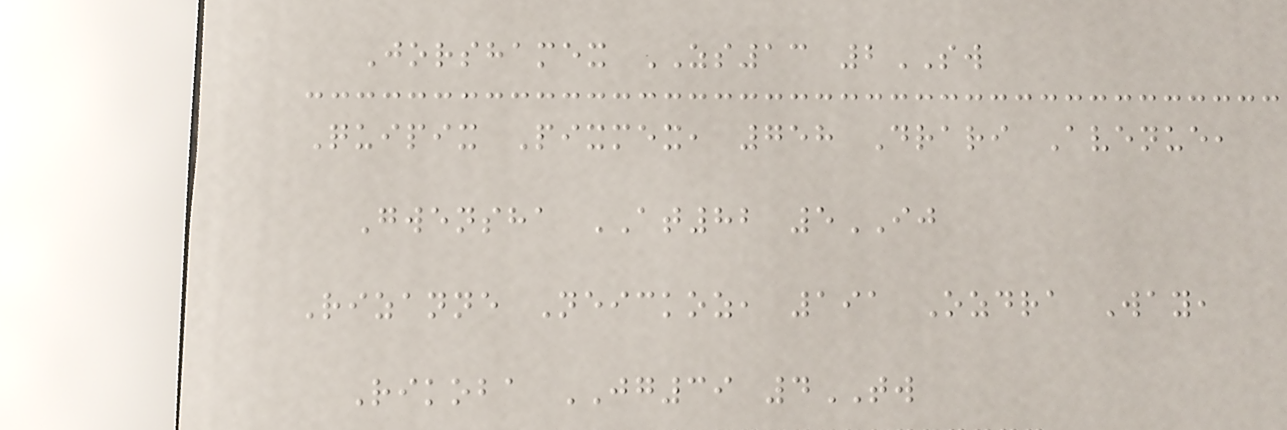Jorshamex ZS13 2SW
Quipix Pixmex, 758 Drari Avenue,
Gwensha AT82 5IJ
Rizanne Neickoz, 191 Ozdra Way,
Rikoba JG39 4TW
